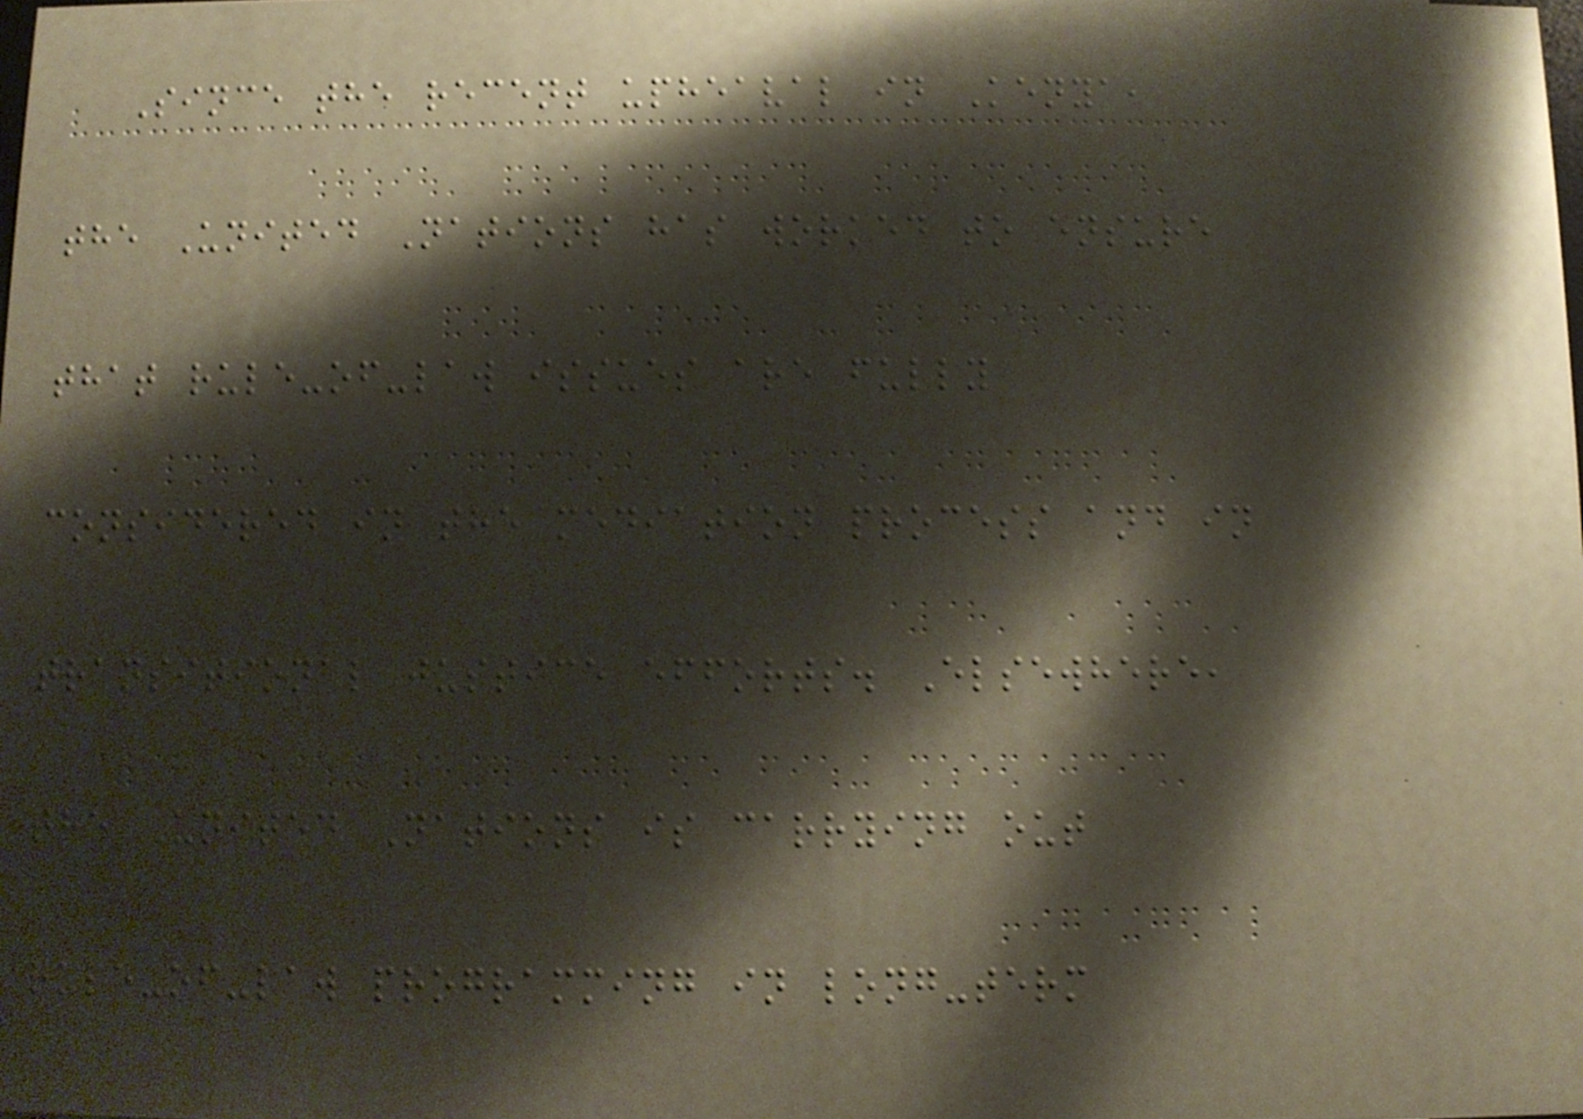Since the recent upheaval in Kenya,
the United Nations has worked to ensure
that rule-of-law issues are fully
considered in the mediation process and in
transitional justice efforts. Elsewhere,
the United Nations is carrying out
rule-of-law programming in long-term
